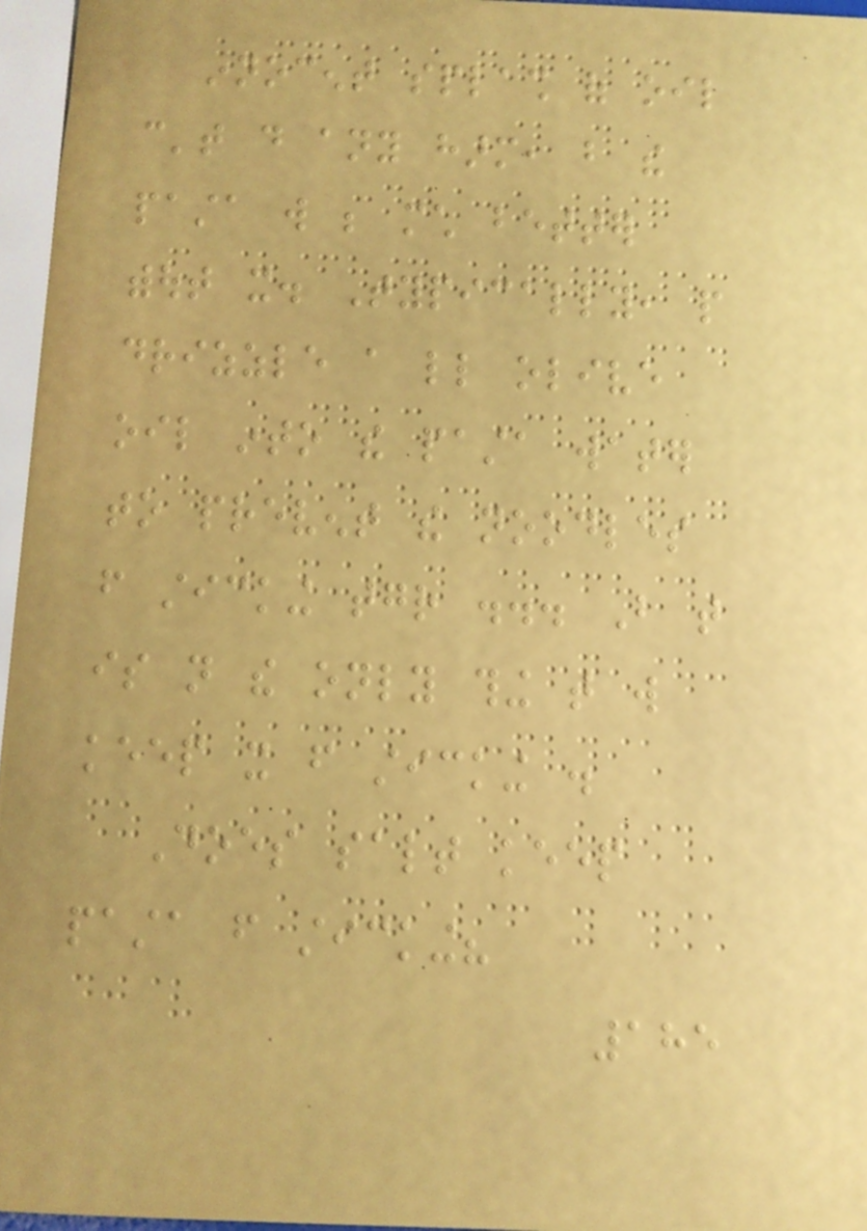innocent splash of oil
can't do any harm, but the
pasta will be much better
without it. Typically, people
drizzle a little olive
oil into the pasta water
to prevent the noodles
from sticking together ... But that
is not the only thing that will
keep it from sticking .
Does salt keep
pasta from sticking?
185
